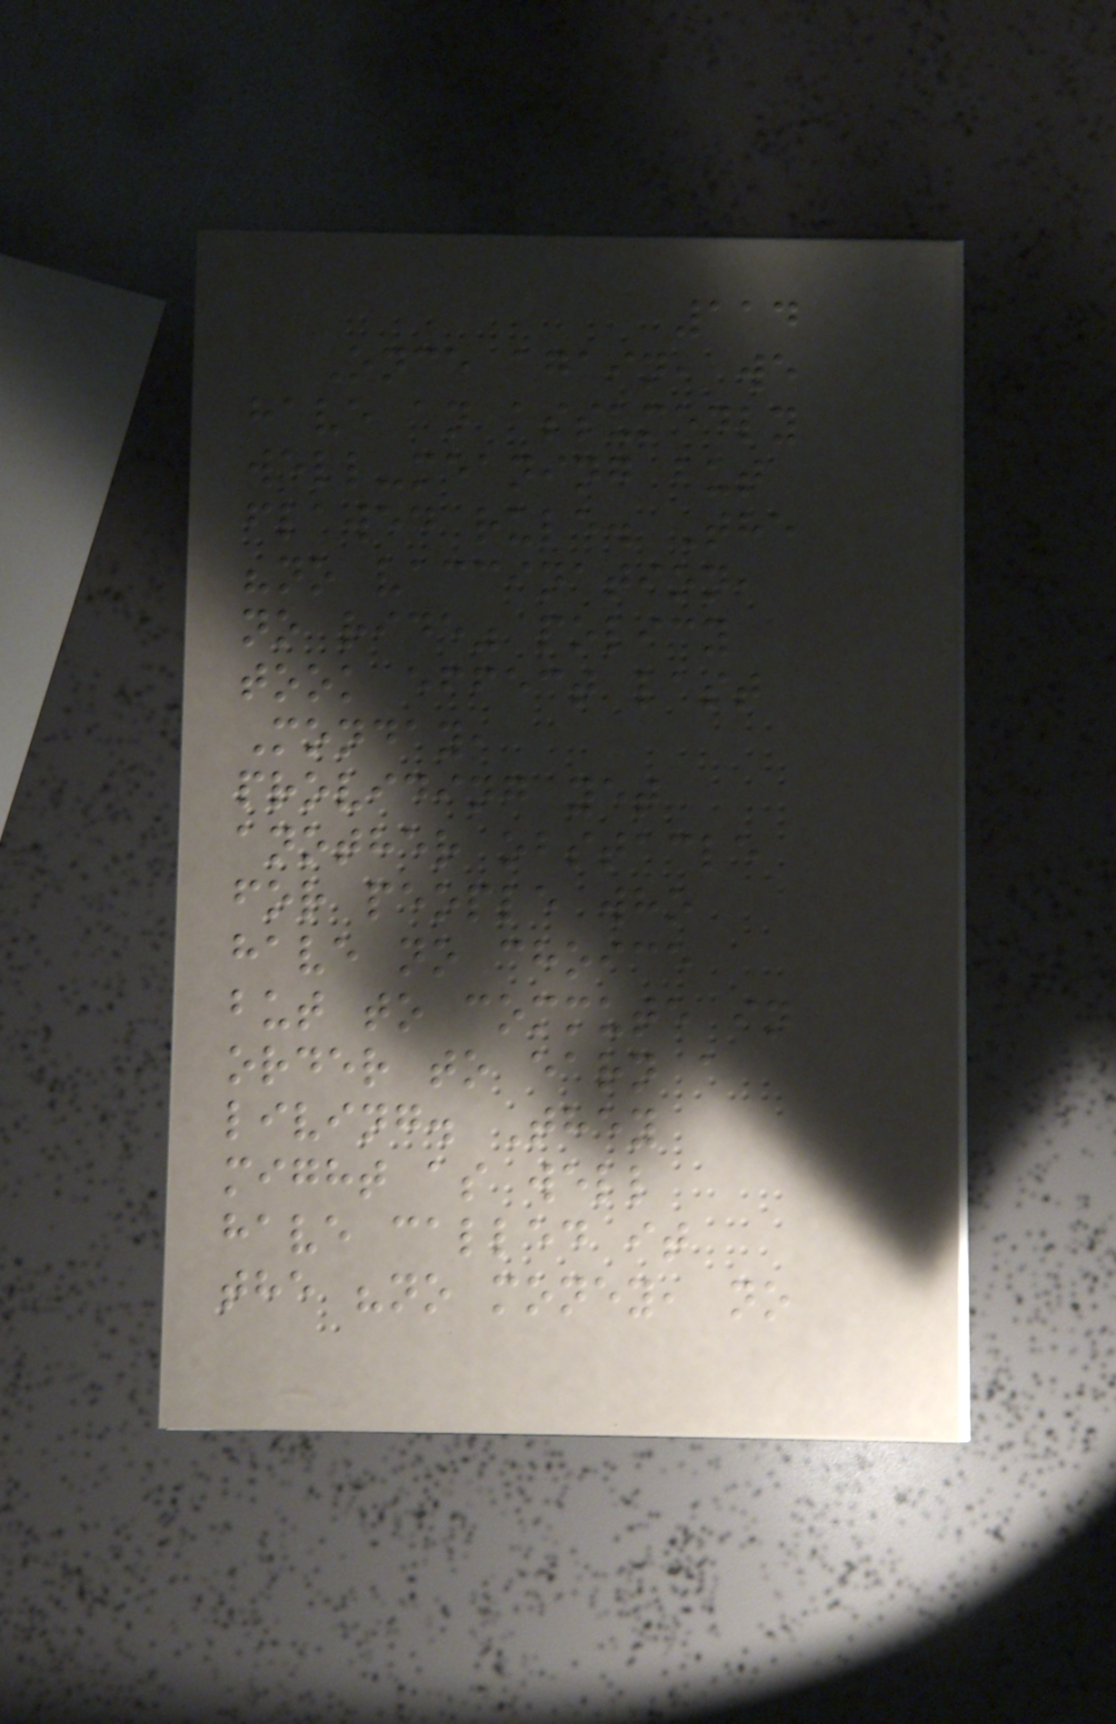114
Once again, we
have an assumedly
well-meaning but
flawed rule. The
"no vaccination,
no ride" policy
took effect last
Monday,
providing yet
another obstacle
for people who
have no choice
but to commute in
order to earn a
living. They
might as well
have called it
the "no money, no
